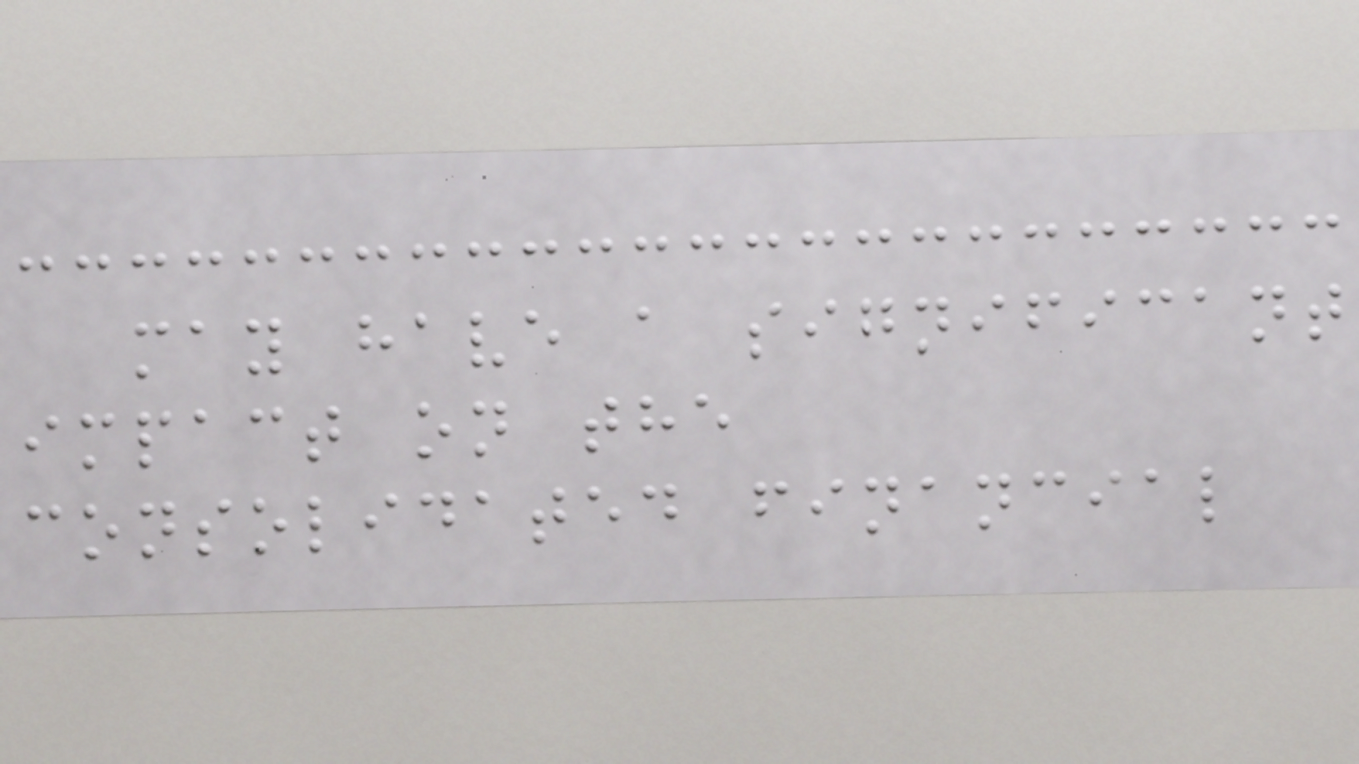may have a significant
impact on the
consolidated financial
